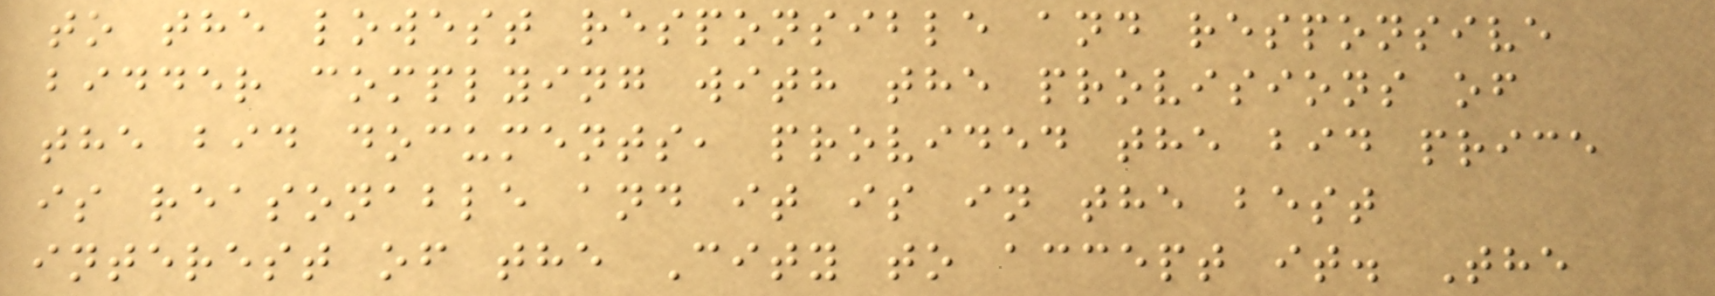to the lowest responsible and responsive
bidder complying with the provisions of
the bid documents, provided the bid price
is reasonable and it is in the best
interest of the City to accept it. The
